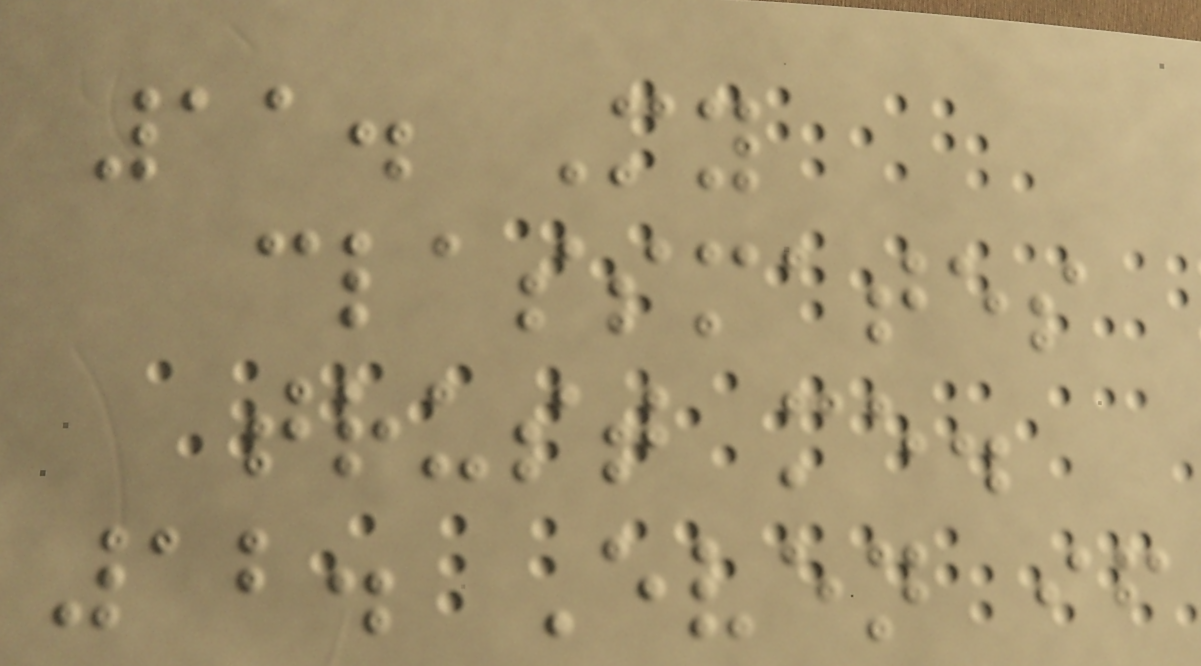11. My
classmates
trust me.
12. Even if
